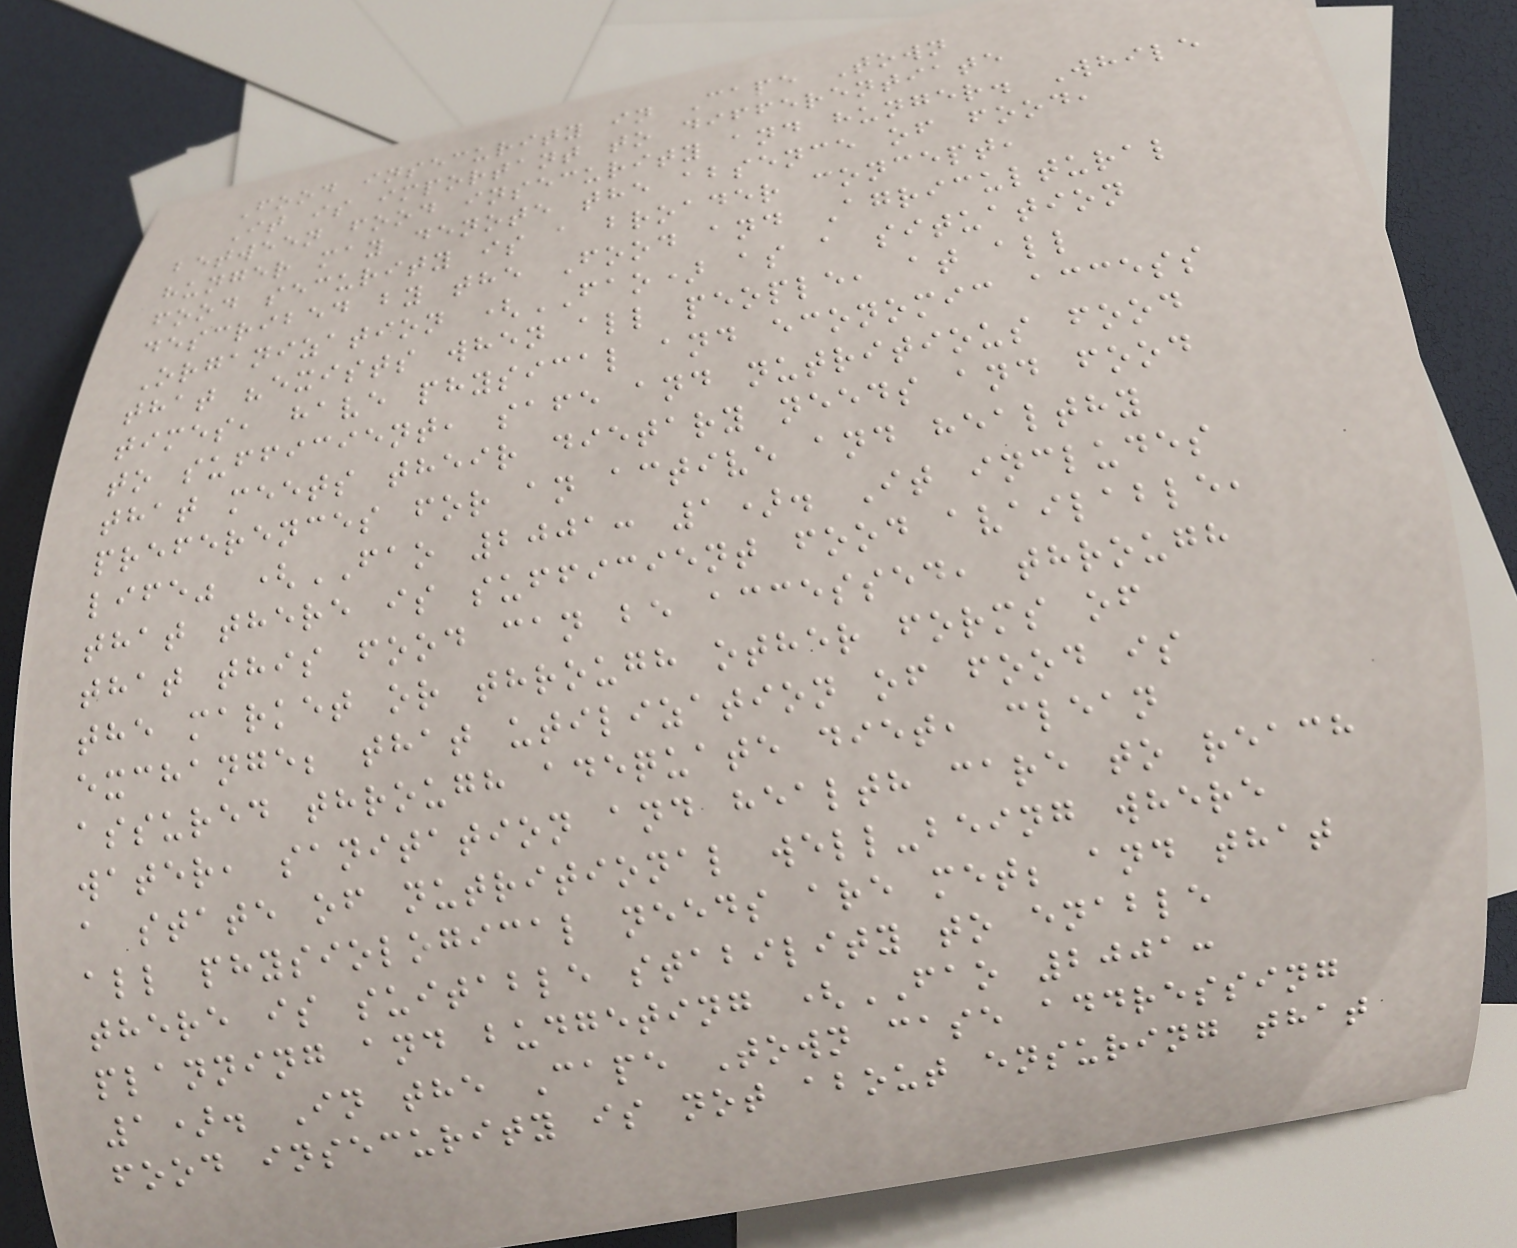Food insecurity in Cape Town
It is important to differentiate
between food insecurity and hunger. While
hunger may denote the absence of food,
food security is a broader concept,
described by the Food and Agricultural
Organization (FAO) as a situation
that "exists when all people, at all
times, have physical and economic access
to sufficient, safe and nutritious food
that meets their dietary needs and food
preferences for an active and healthy
life" (FAO 2001: 1). It includes
that there is sufficient food available,
that this food can be accessed, through
the market or through other forms of
exchange; that utilization of food is
assured through adequate diet, clean
water, sanitation and health care to reach
a state of nutritional well-being where
all physiological needs are met; and that
there is suitable stability to enable
planning and budgeting (FAO 2001:
1). In the Cape Town case addressing
food insecurity is not about ensuring that
